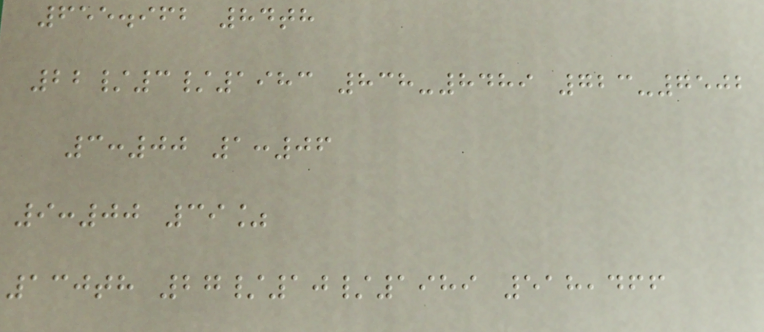655.962 84th
22/3/1983 838-8489 723-7502
3:00 1:06
9:00 39%
130th 27/10/1989 518,466
